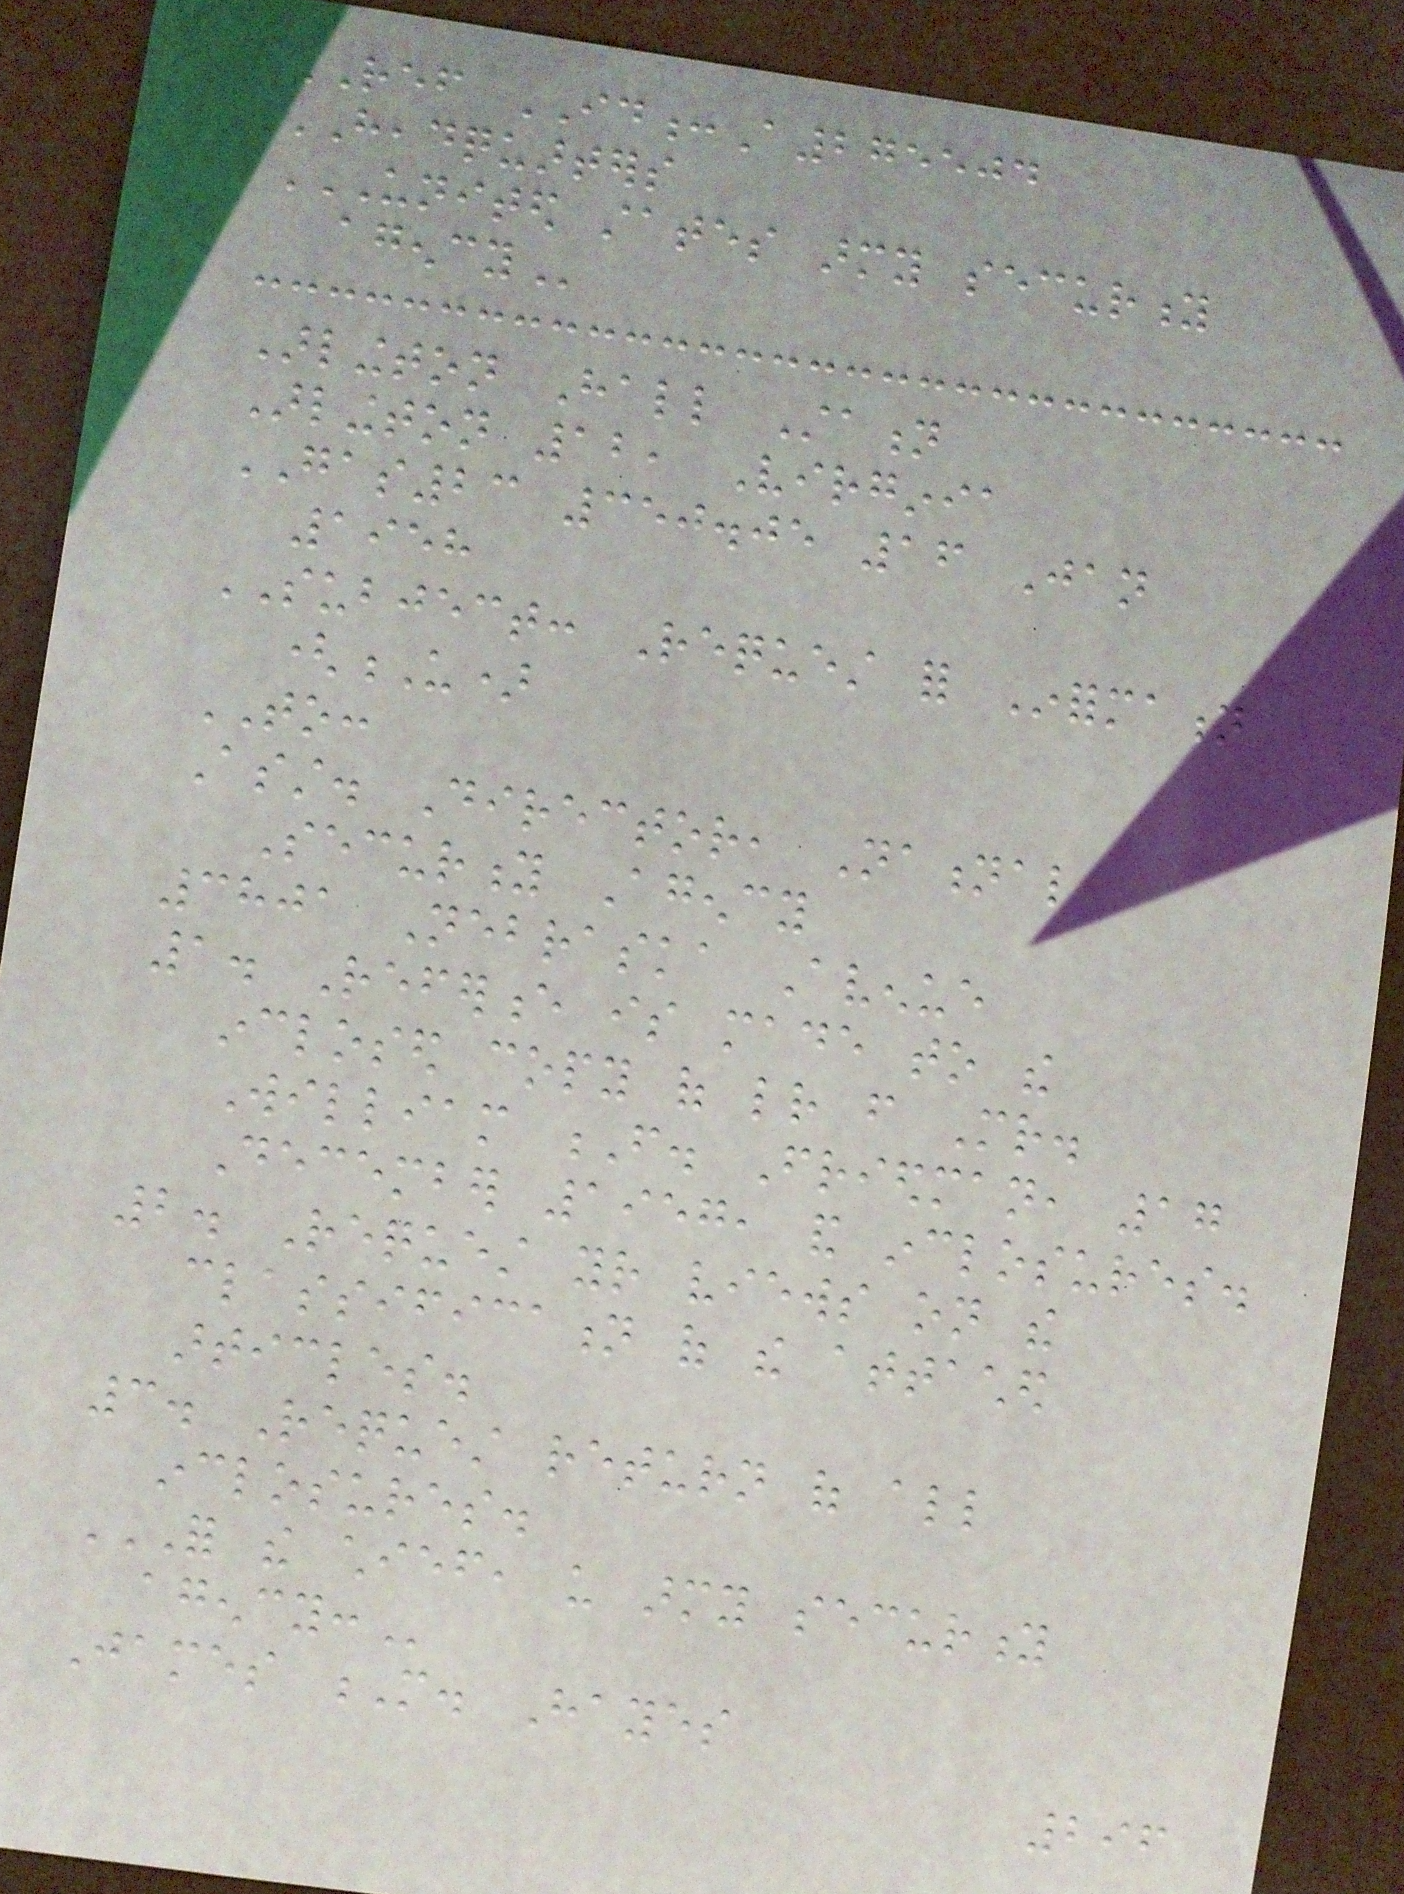REF ID:A275504
HEADQUARTERS
UNITED STATES ARMY SECURITY
AGENCY
Arlington Hall Station
Arlington 12, Virginia
GAS23 350.05 16 Jan
1958
SUBJECT: Request for Information
(U)
TO:
Asst. Director, National
Security Agency
3801 Nebraska Avenue
1. Reference is made to the
inclosed copy of letter from Mr.
William F. Friedman, 17
December 1957, and inclosures.
2. Request your views on the
classification of the attached
articles.
3. Request return of all
inclosures.
FOR THE CHIEF, US ARMY SECURITY
AGENCY:
James M. Hayes
296
